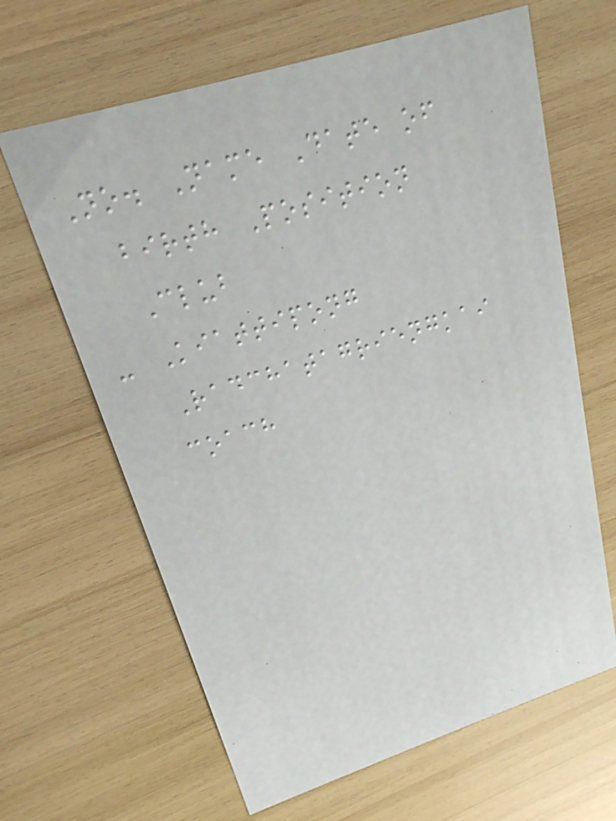No. Name Date of
birth Position
Club
- Kiattipong
Radchatagriengkai
coach
